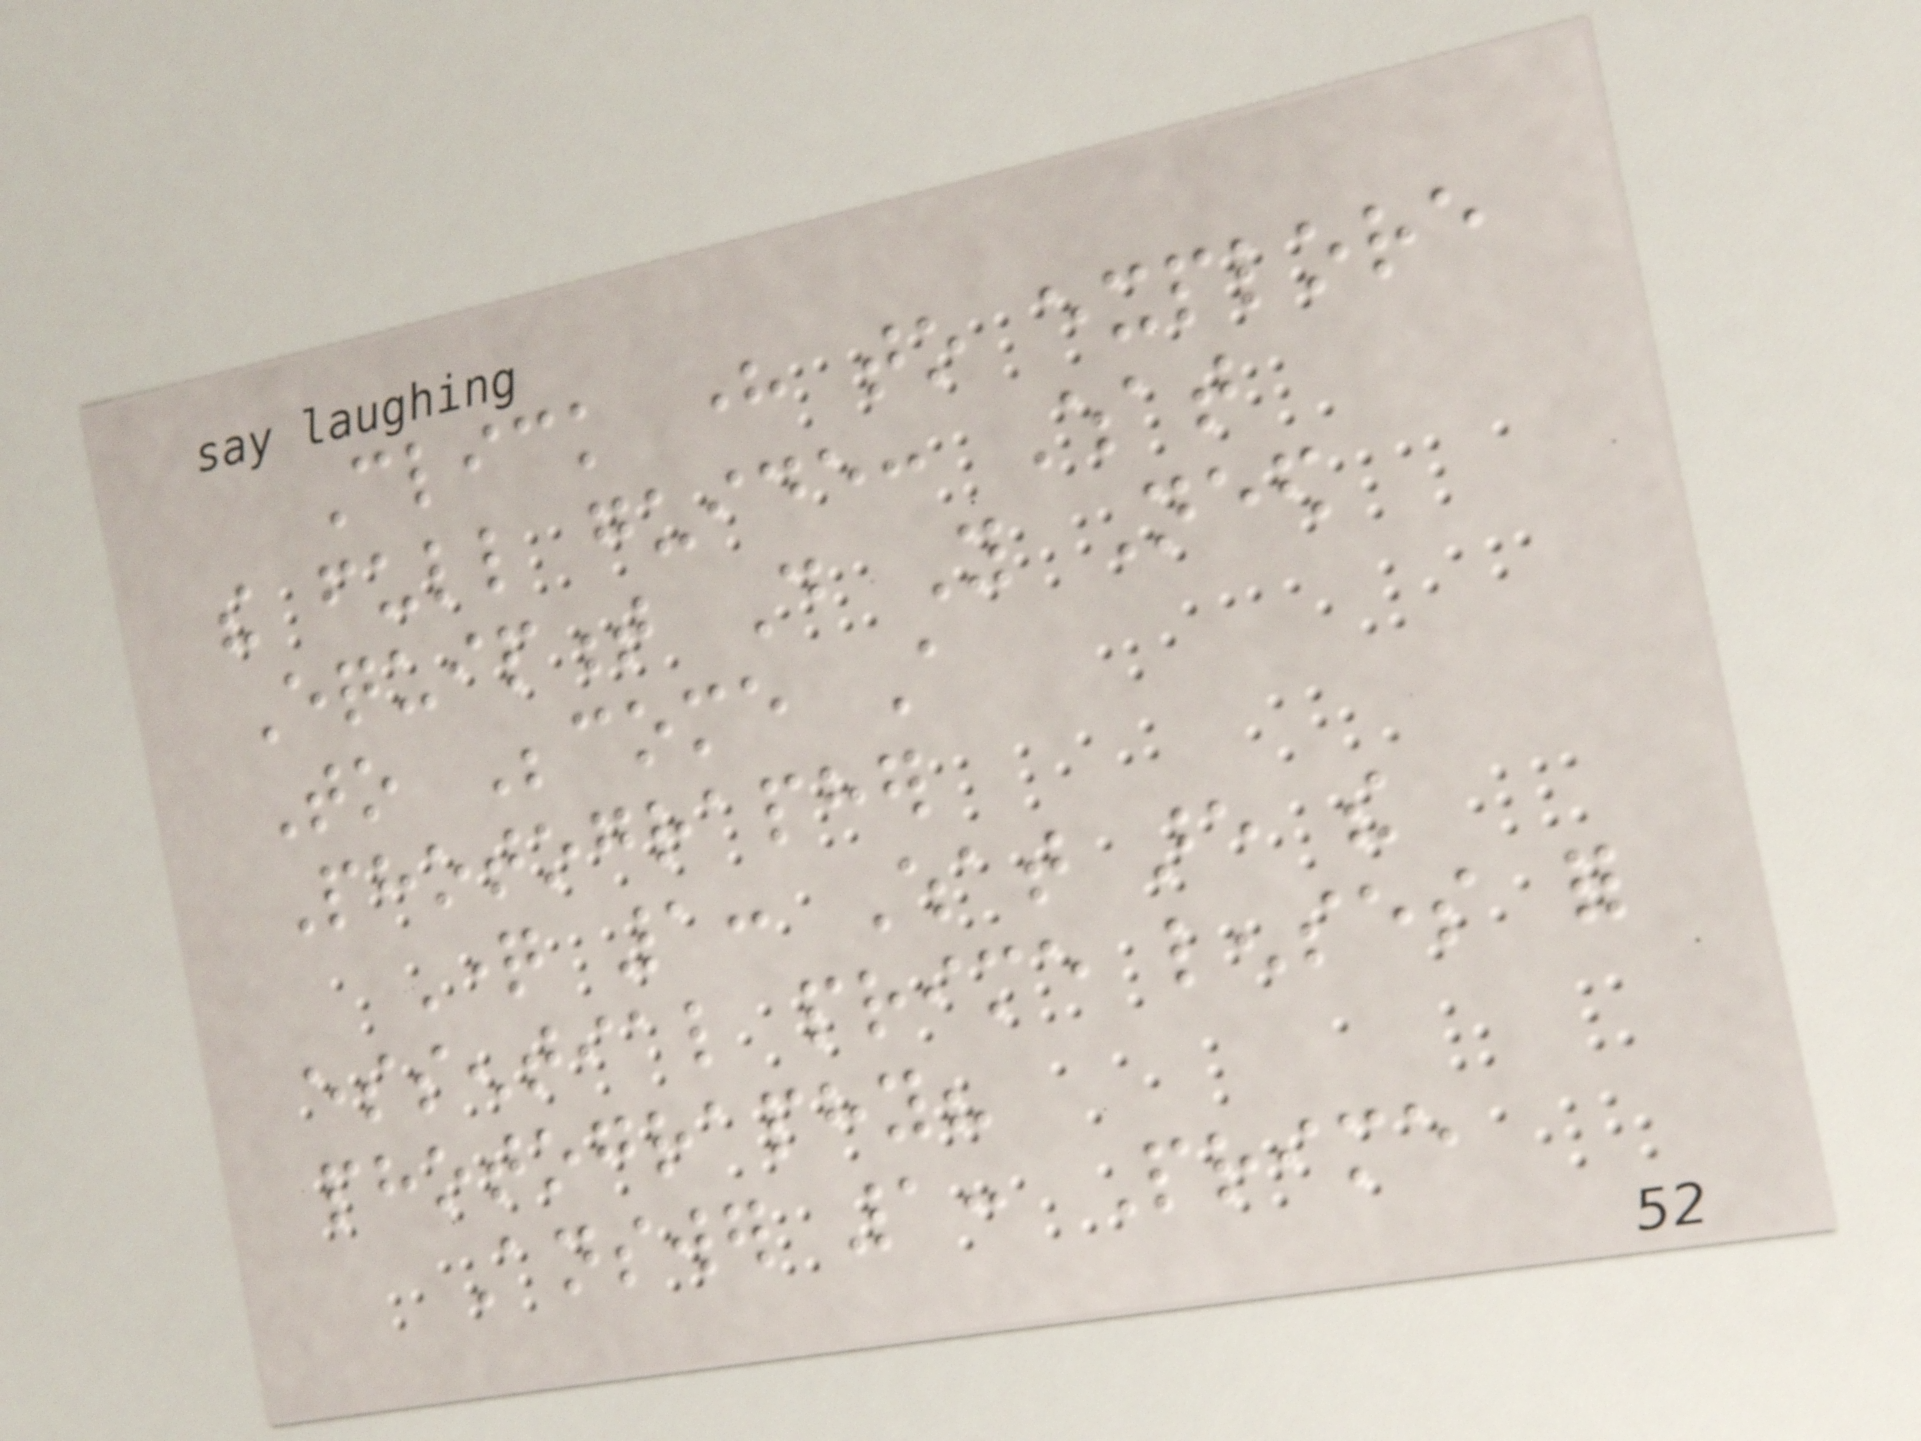Click here to explore
the full guide: What
Equipment Do You Need
To Become A
Photographer
Question 1: What are the
essential prime lenses for
photography?
Answer 1: Prime
